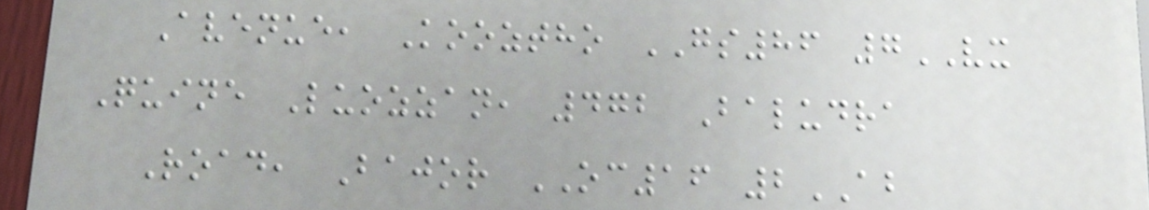Avenue, Kooztho GS86 7VX
Quine Luozzan, 472 Baludra
Road, Bajor OC16 2AB
